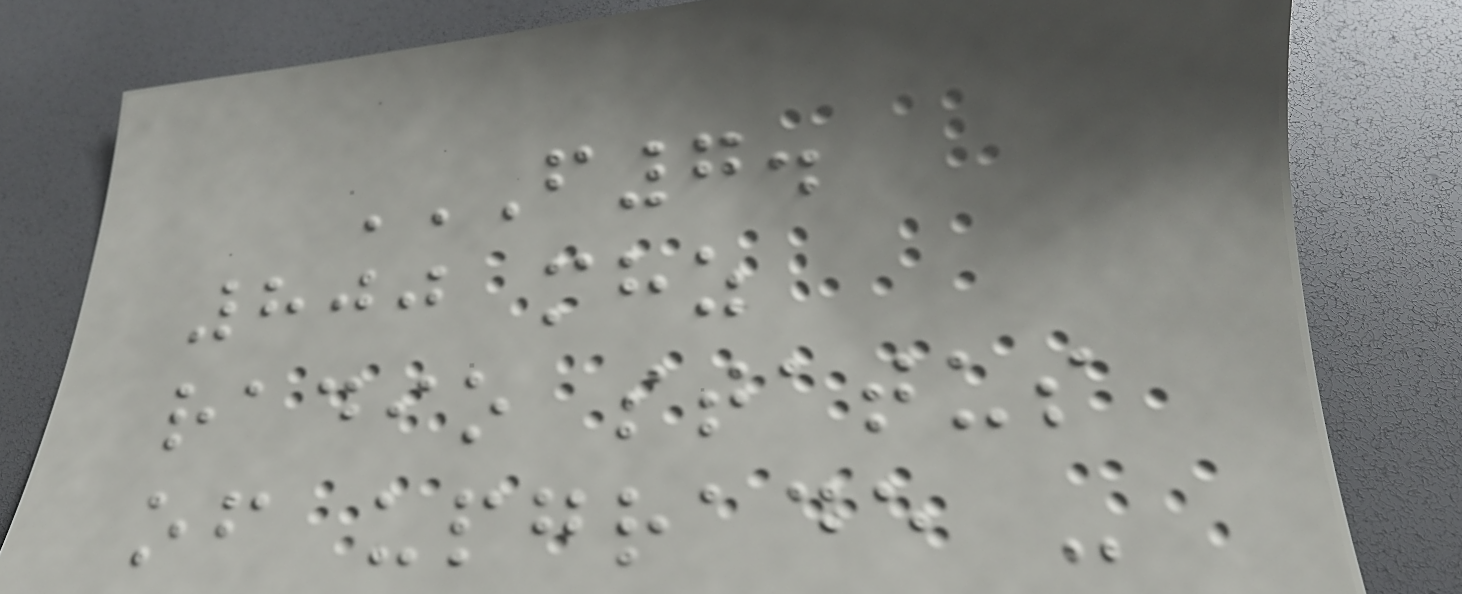F7.
800 MHZ
RADIO STATUS
OF UPGRADE -
